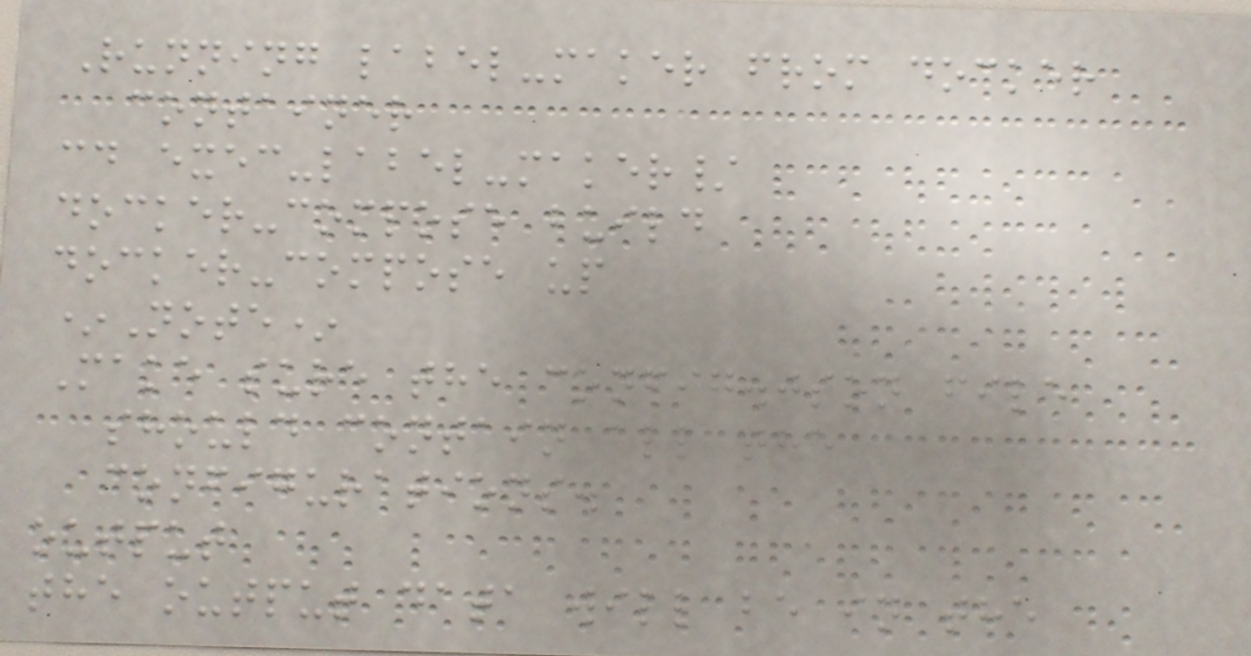Running label-maker from docker
container
cd exec-label-maker/
docker-compose build
docker-compose up
*Note*
Make sure the config.json file
should contain all the
configurations.
output
the output data will be in the
